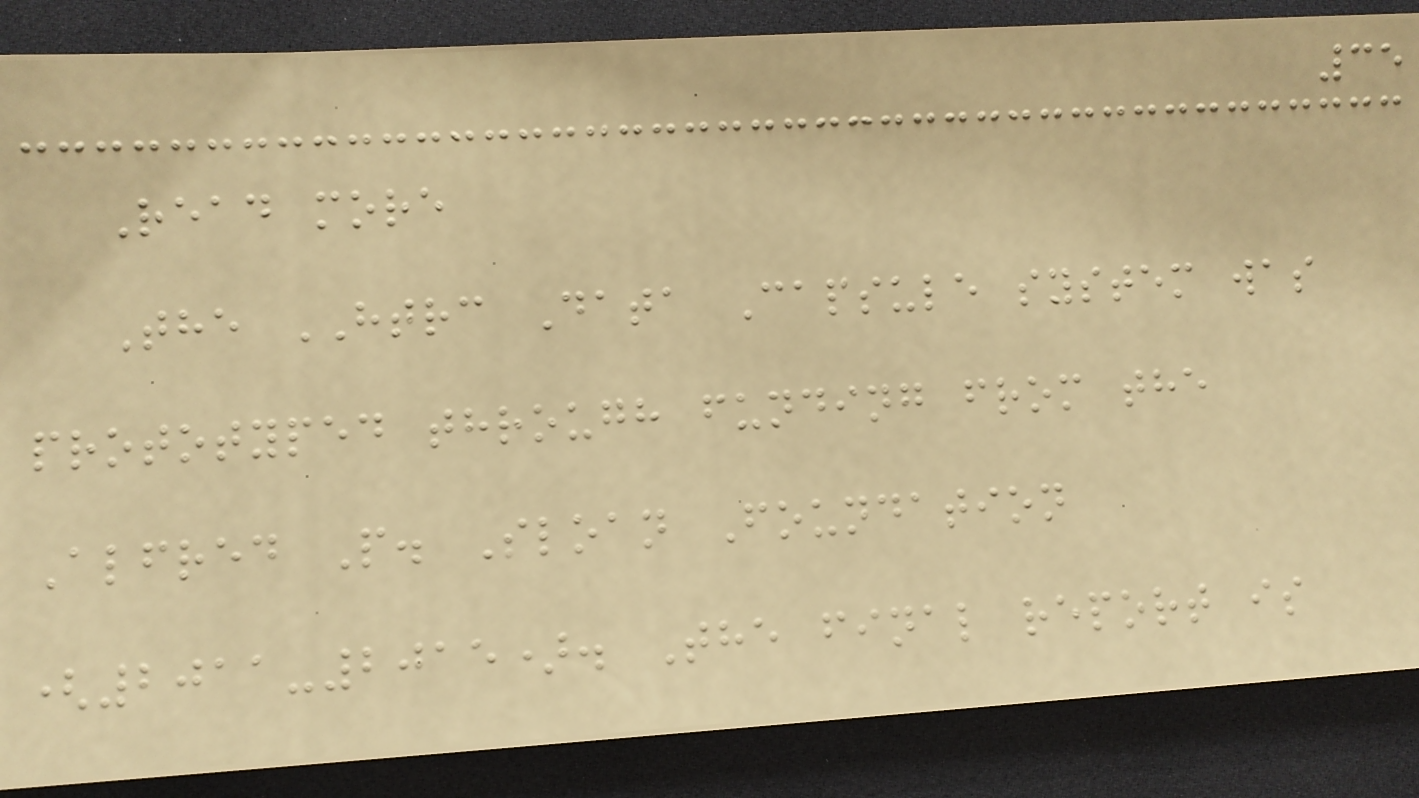35
Read more
The HTRC Data Capsule system was
prototyped through funding from the
Alfred P. Sloan Foundation
(2011-2015). The final report is
